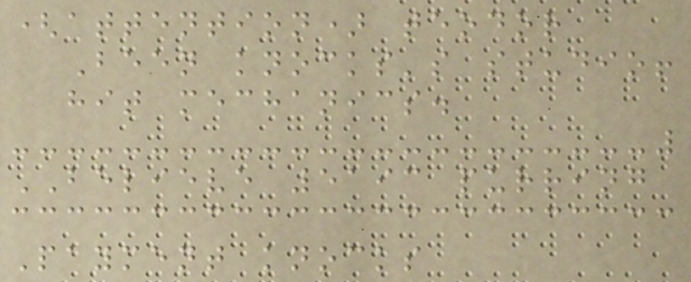(attention) teodor
Been knocks's studio!
hit mechanics.
BELIEVE 5193 purring
Payment knocks
